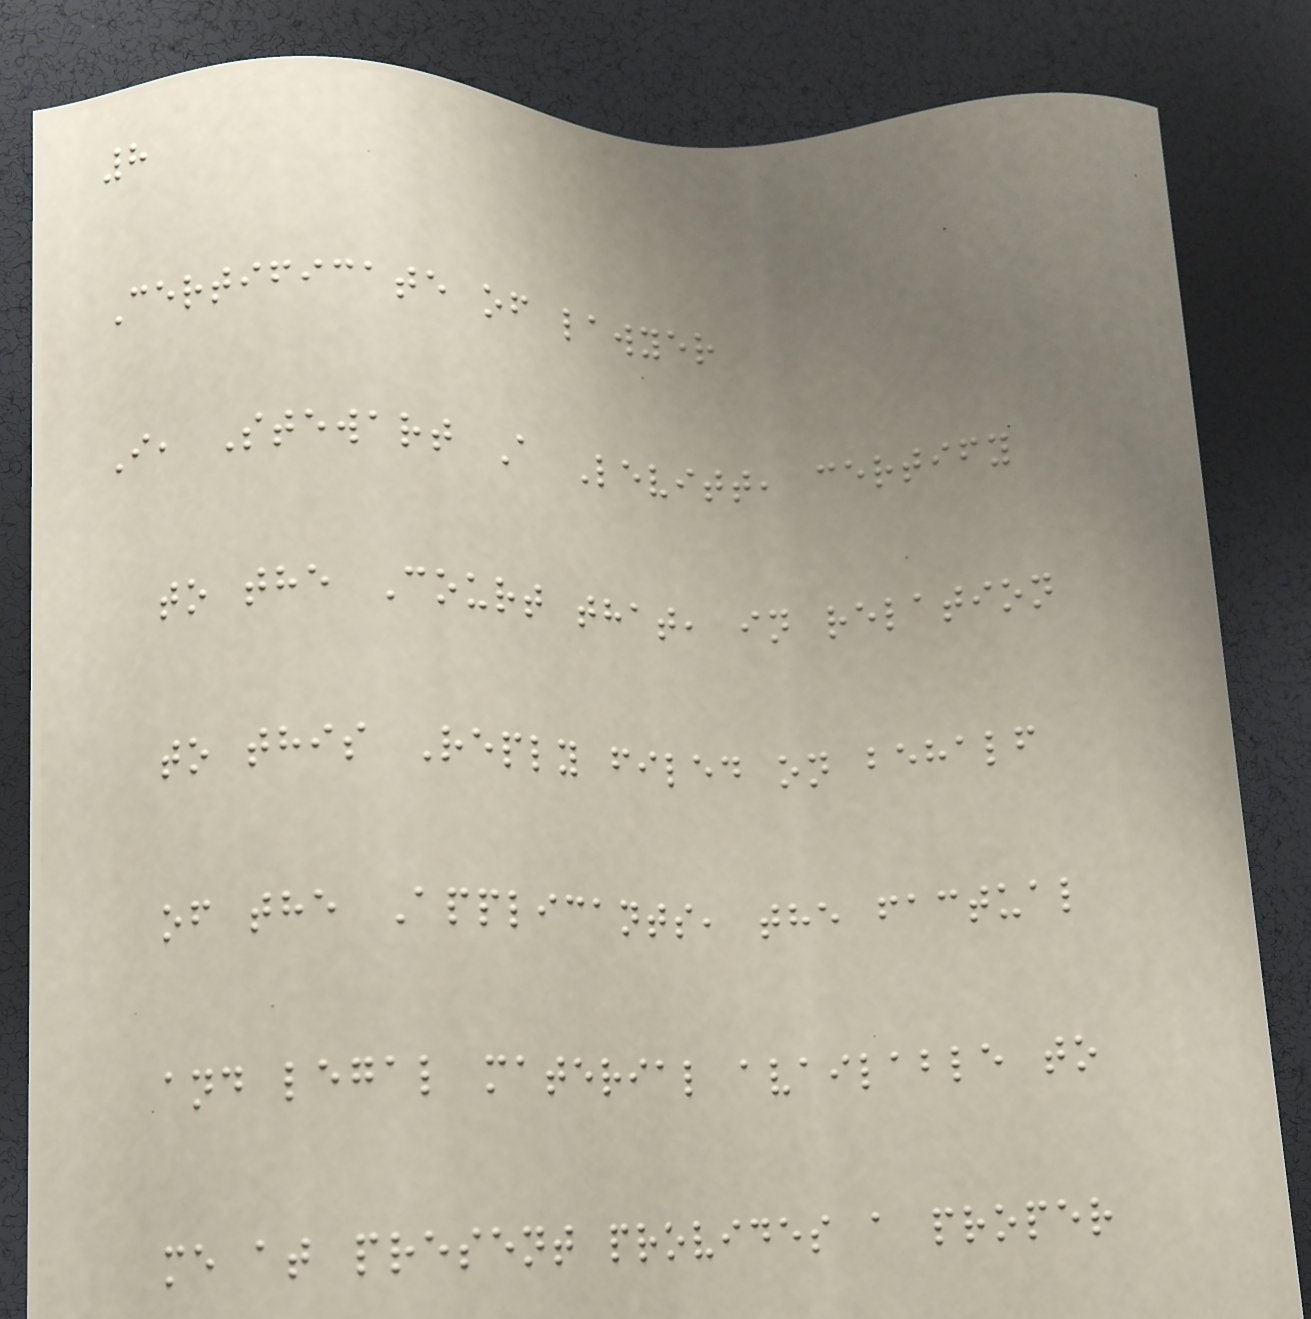8
Certificate of lawyer
I, Stewart A Levitt, certify
to the Court that, in relation
to this Reply filed on behalf
of the Applicants, the factual
and legal material available to
me at present provides a proper
